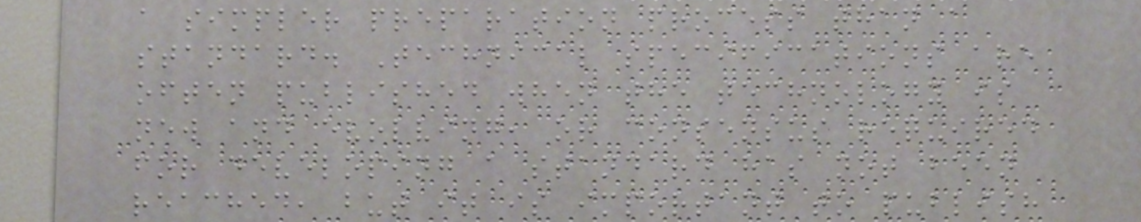a simpler preparation process than a
standard. Technical specifications are
often published when the technology is
new and evolving, or consensus required
for developing a standard has not been
reached, but it is important to publish
